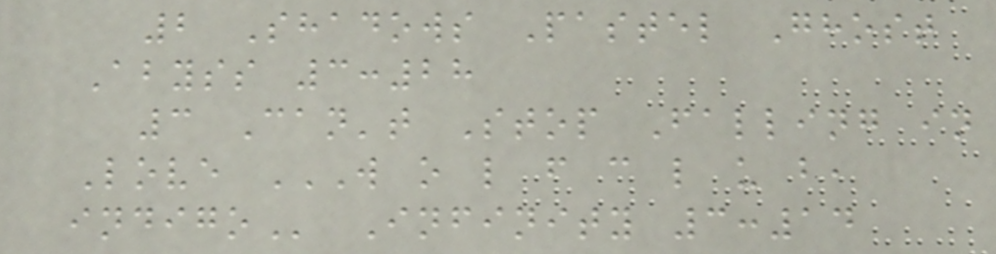2 Shadows Pastel Ghost
Abyss 3:28
3 Can't Stop Falling in
Love W O L F C L U B,
INDIGO Infinity 3:14
